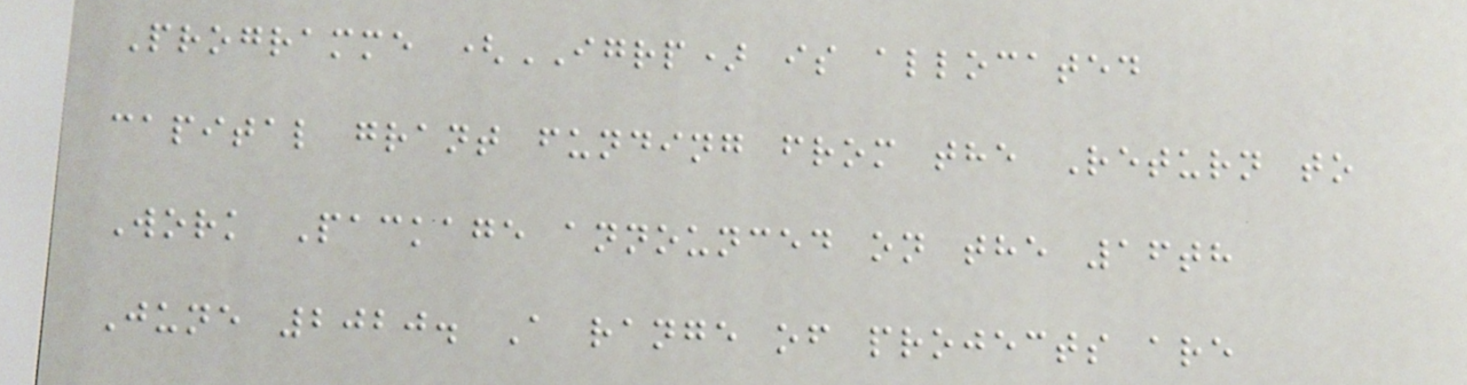Programme (IGRP) is allocated
capital grant funding from the Return to
Work Package announced on the 16th
June 2020. A range of projects are
